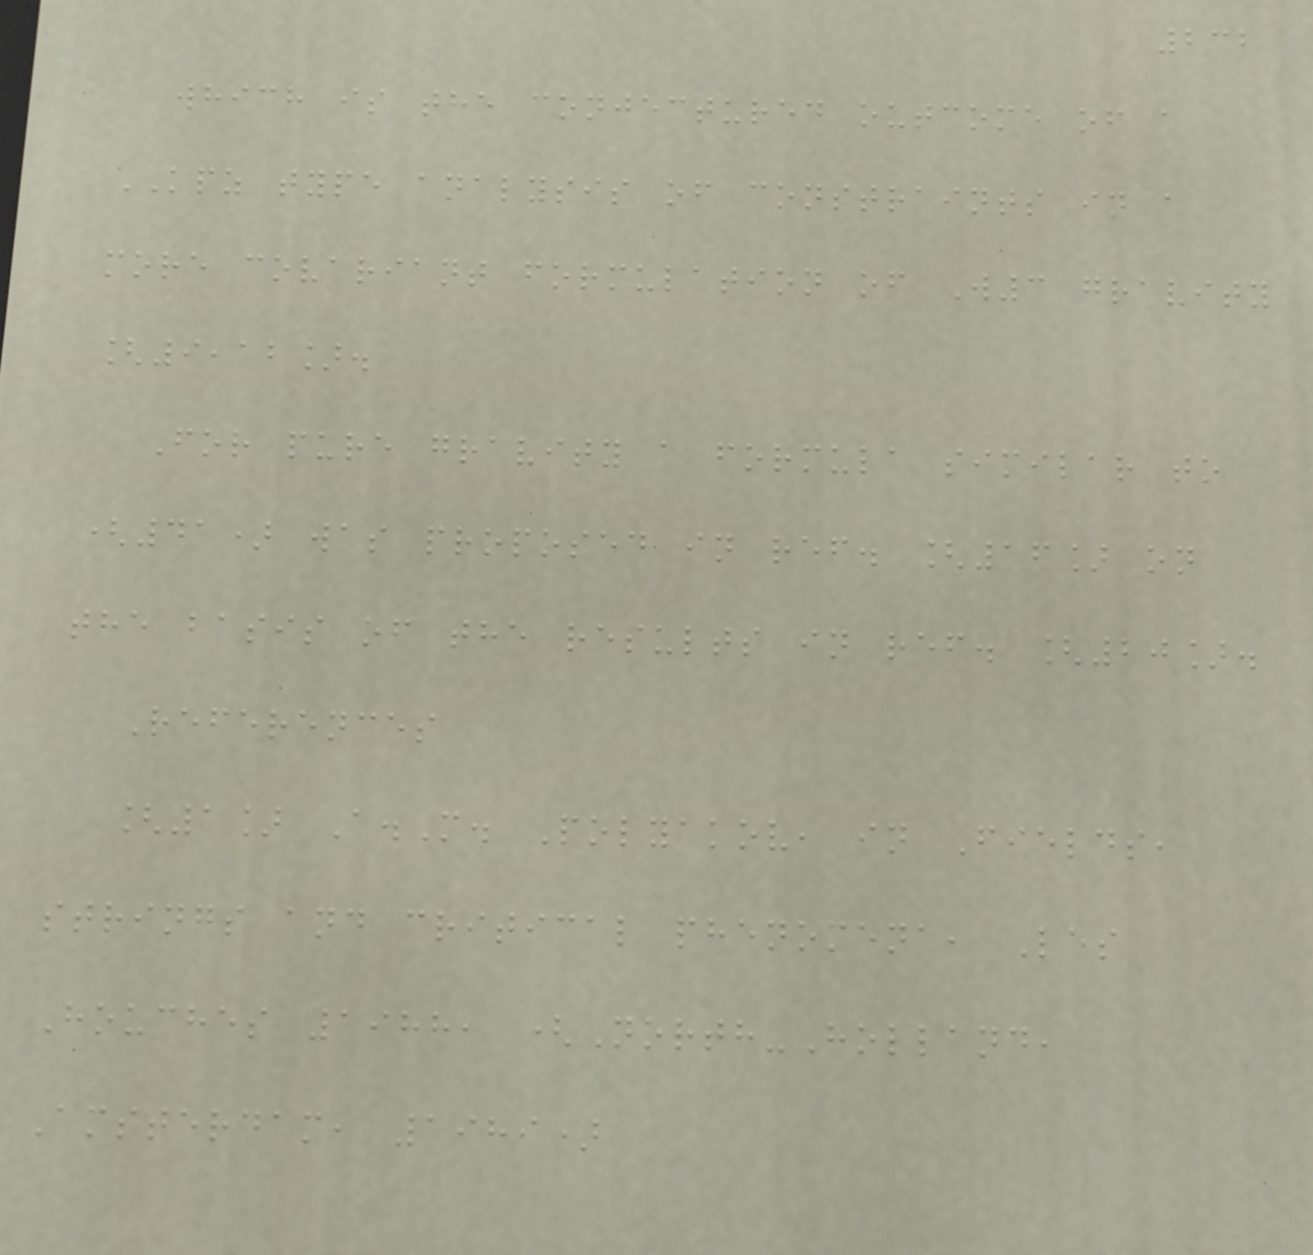232
which is the conjectured outcome of a
KPZ type analysis of constraints in a
more covariant formulation of W3 gravity
[9,12].
For pure gravity a formula similar to
(41) was proposed in ref. [16] on
the basis of the results in ref. [20].
References
[1] A.M. Polyakov, in Fields,
strings and critical phenomena, Les
Houches 1988, (North-Holland,
Amsterdam, 1989)
